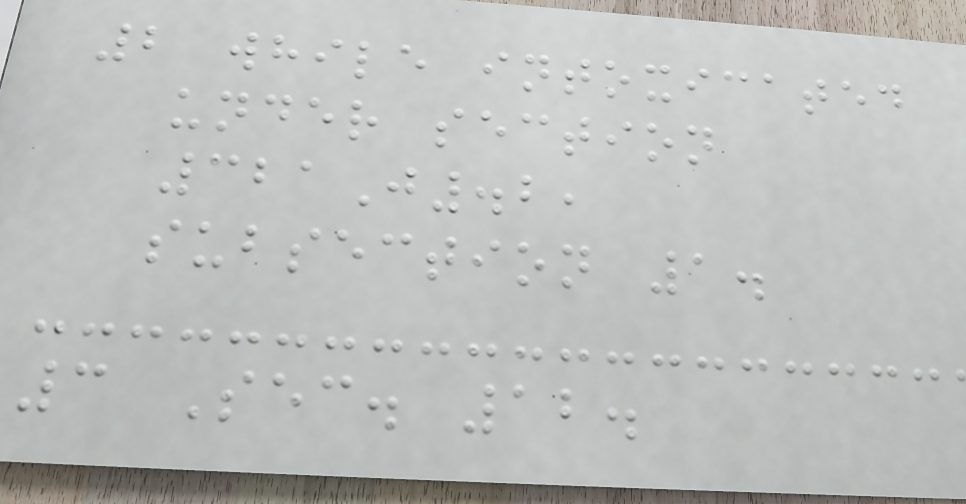2 while intoxicated
under section
321J.2,
subsection 1.
3 Sec. 12.
